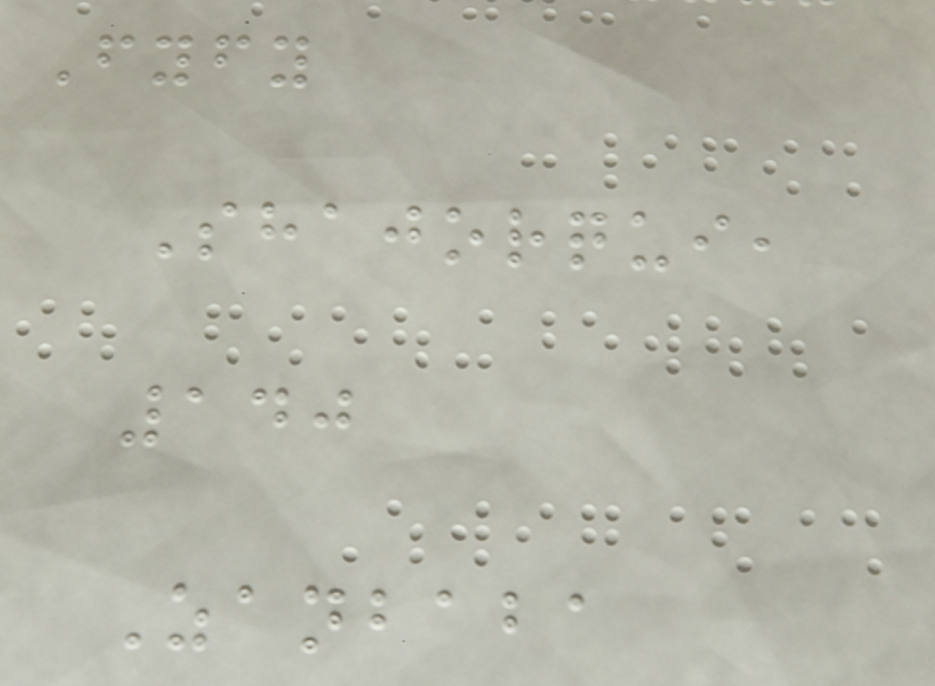Fyfy
Shajorqui,
140
Zanbaba
